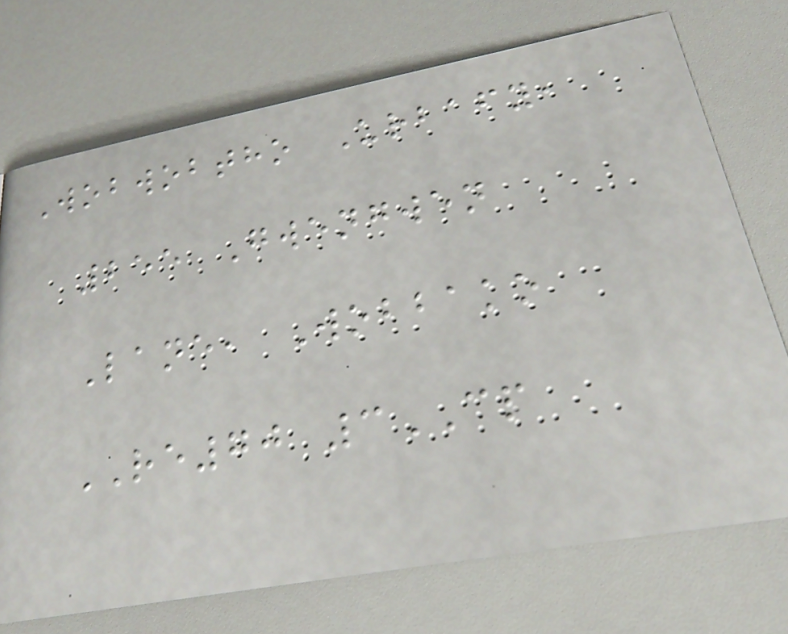Wobwobtho Urbafy,
255 Gwengwen
Lane, Wobbako
RE70 3CP
